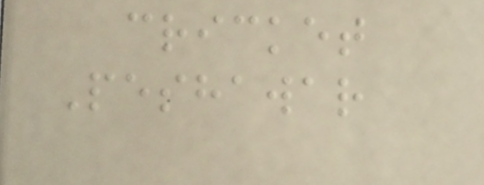cricket
Peshawar
